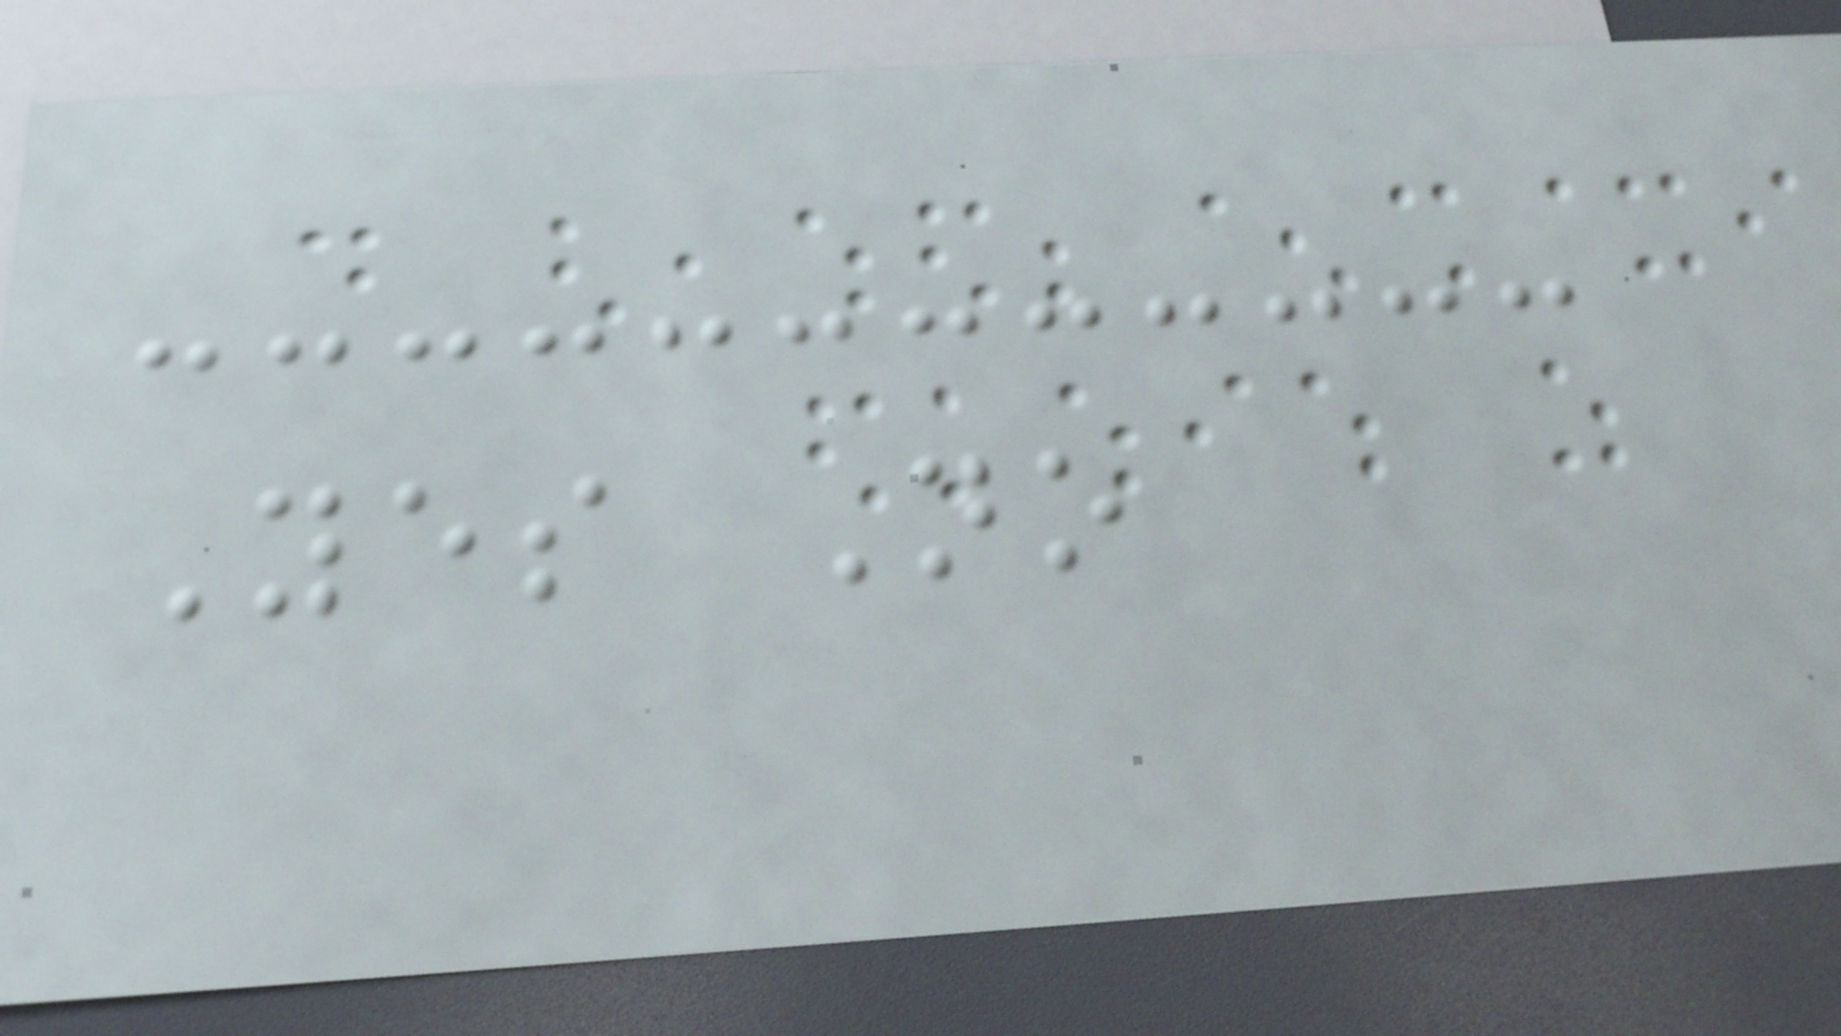Yes No
